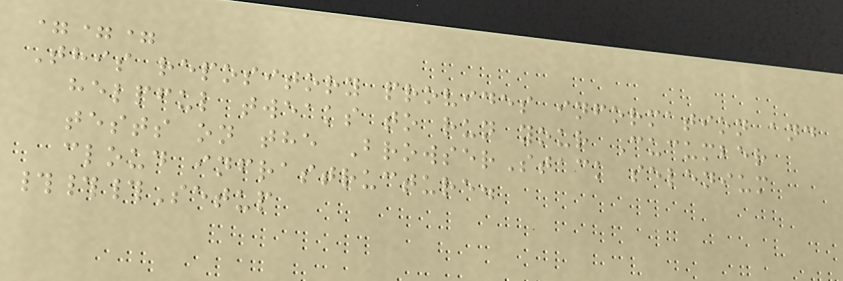===
This repository provides information and
helpful tweaks to run your Cucumber
tests on the BrowserStack selenium
cloud infrastructure.
###Setup
